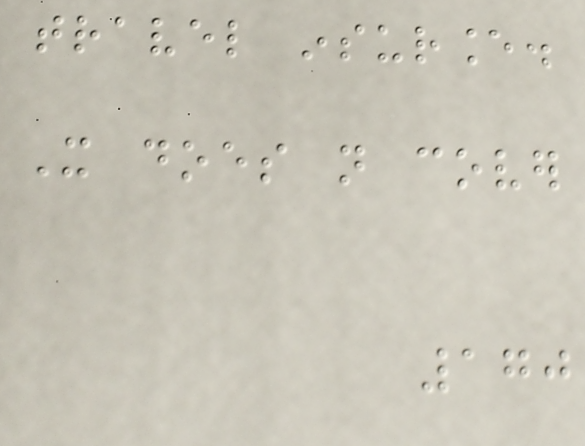travel insurance.
It does not cover
170
